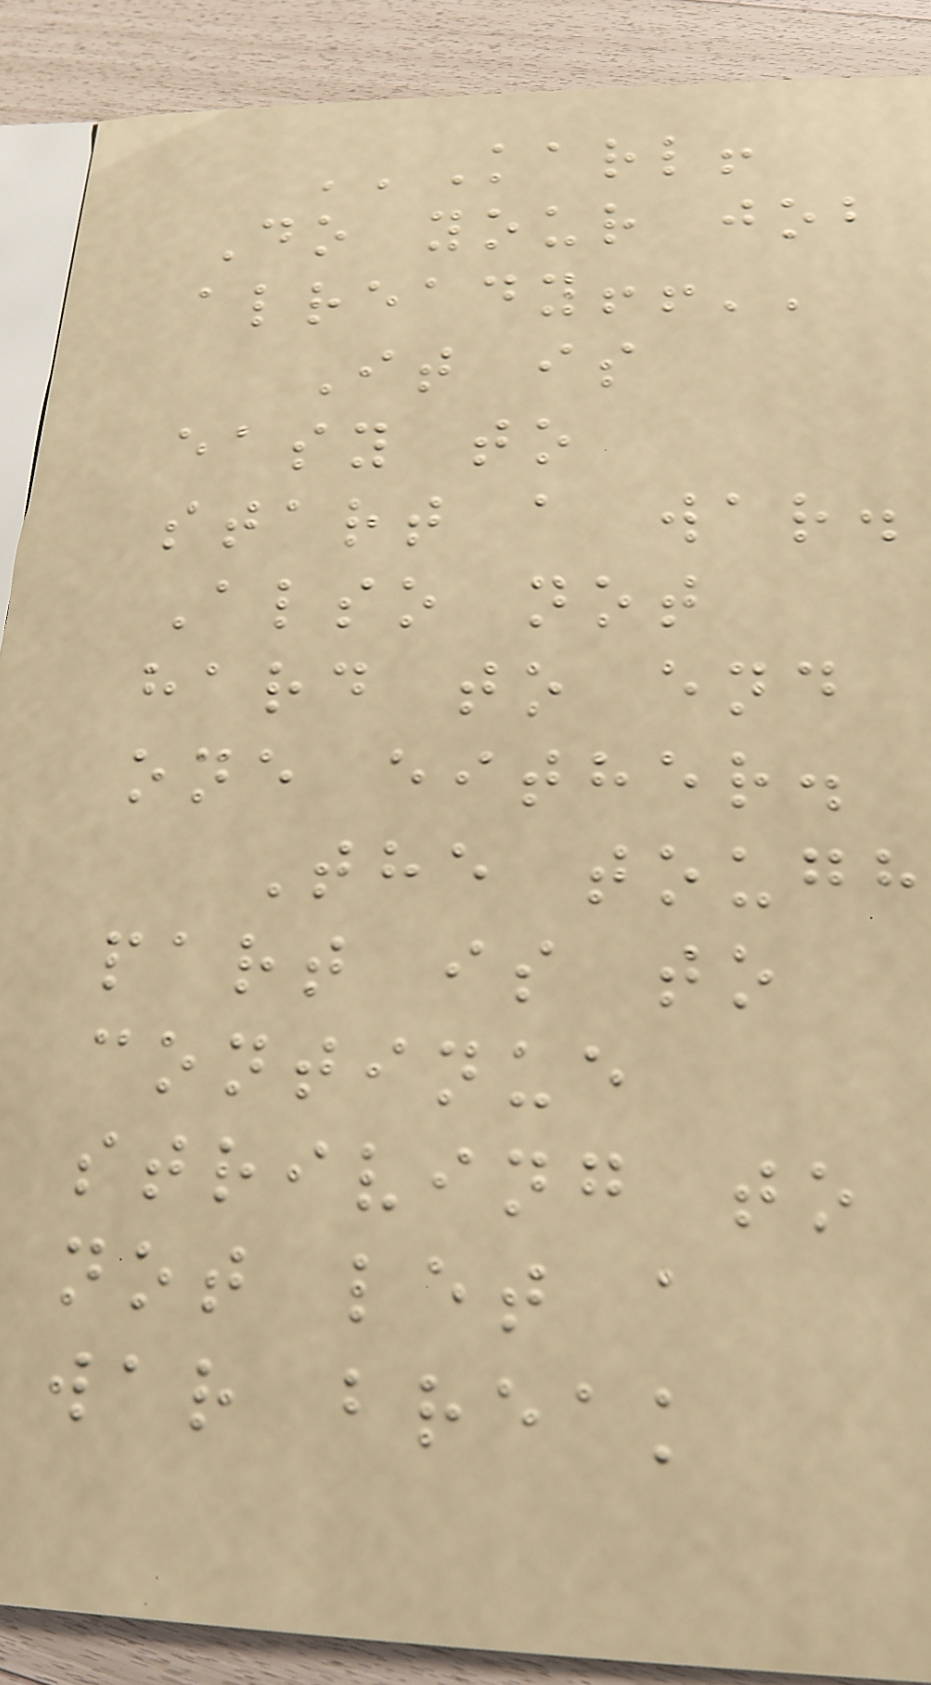''Karl!
Do your job
already!!''
It is
easy to
start a war.
Also not
hard to end
one either.
The tough
part is to
continue
striving to
not let a
war break
